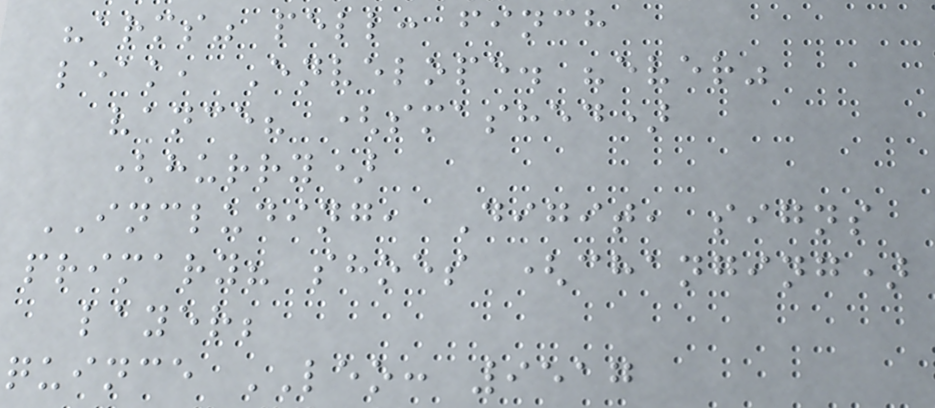"arms" pell: finch
leak, Envelope. "ever"
vance? (smashed)
(hurry)
INCLUDING, Digit, signs
primary? shoes (changing)
layer;
quince LEO: 9517
